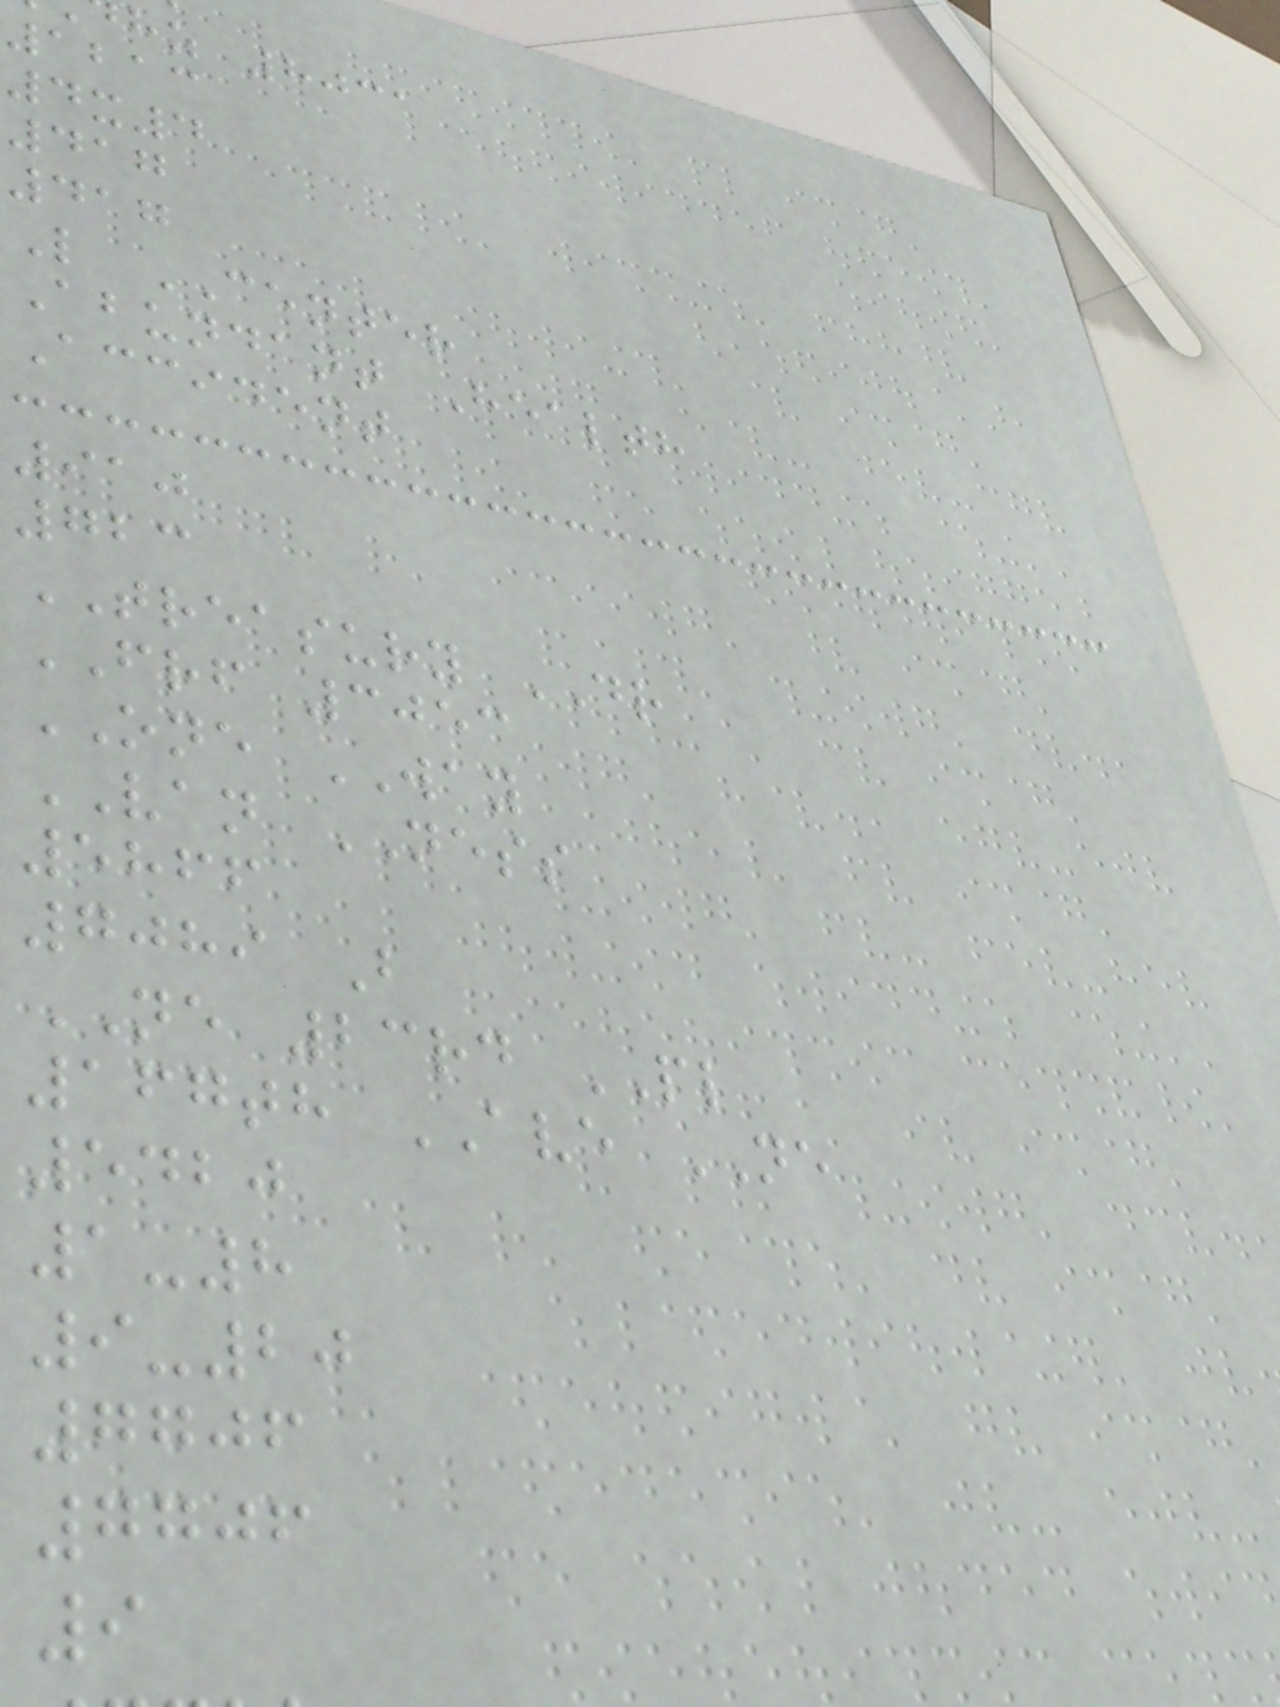hz 8031
1213
4x4
417
417
L CENTER
Abundant Health
Accident
910
723
TREASURY DR
FRF 3053
ONE WAY
VAN NESS
5866
7089 B
NE 23rd PL
167th AVE NE
5420
1-8
9-20
7706
7706
9
